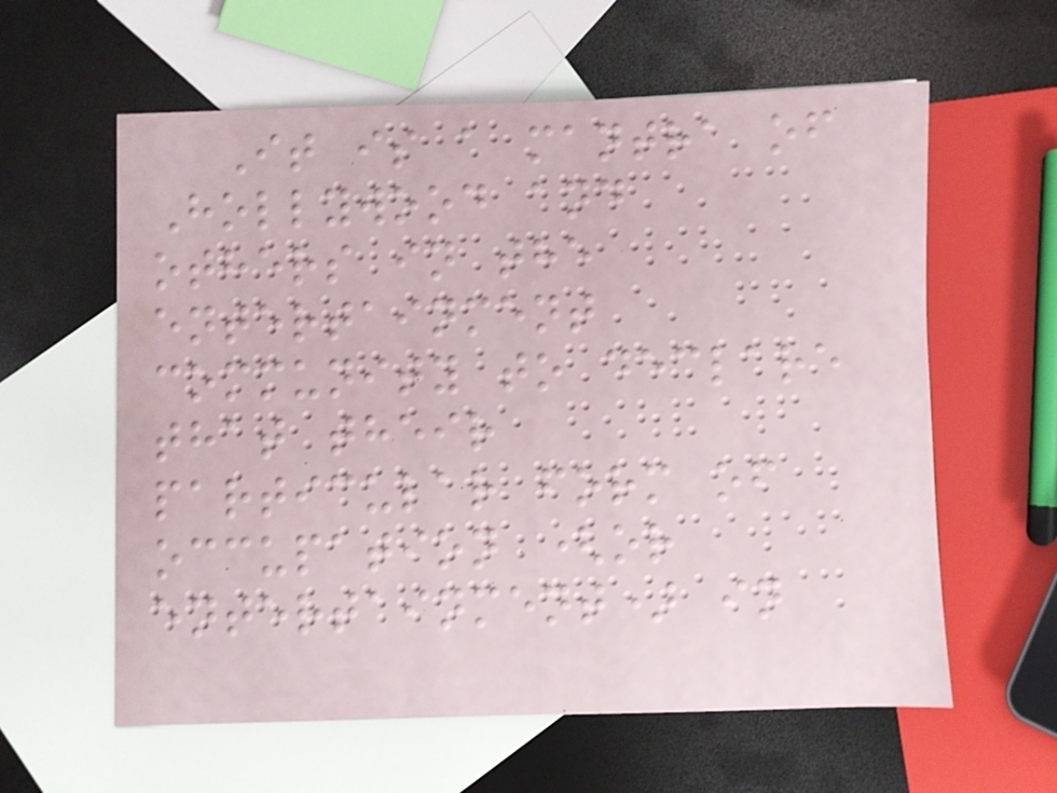It is a mantra of
Hollywood and
others in the
entertainment
community to declare
that their
particular form of
occupation (or
entertainment) in
